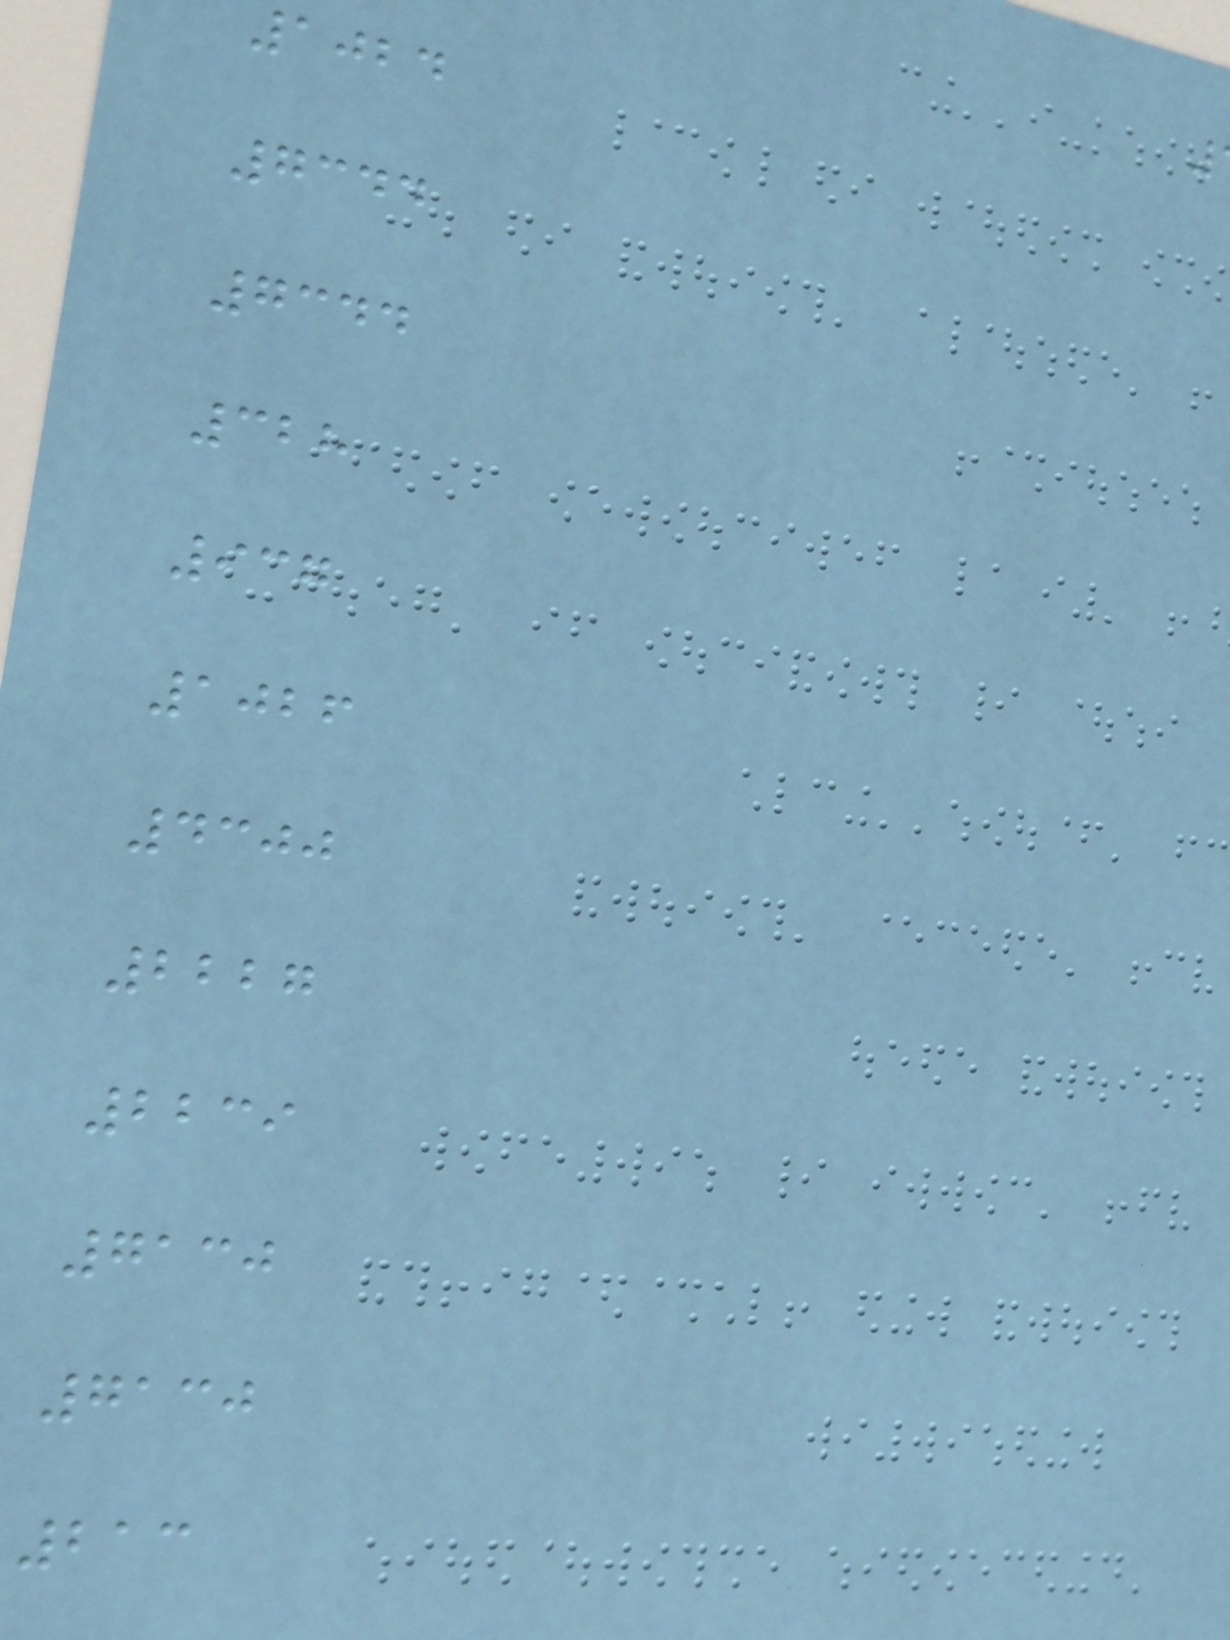1024
7344
7344
328
937
1026
4300
2227
2239
7130
7130
213
